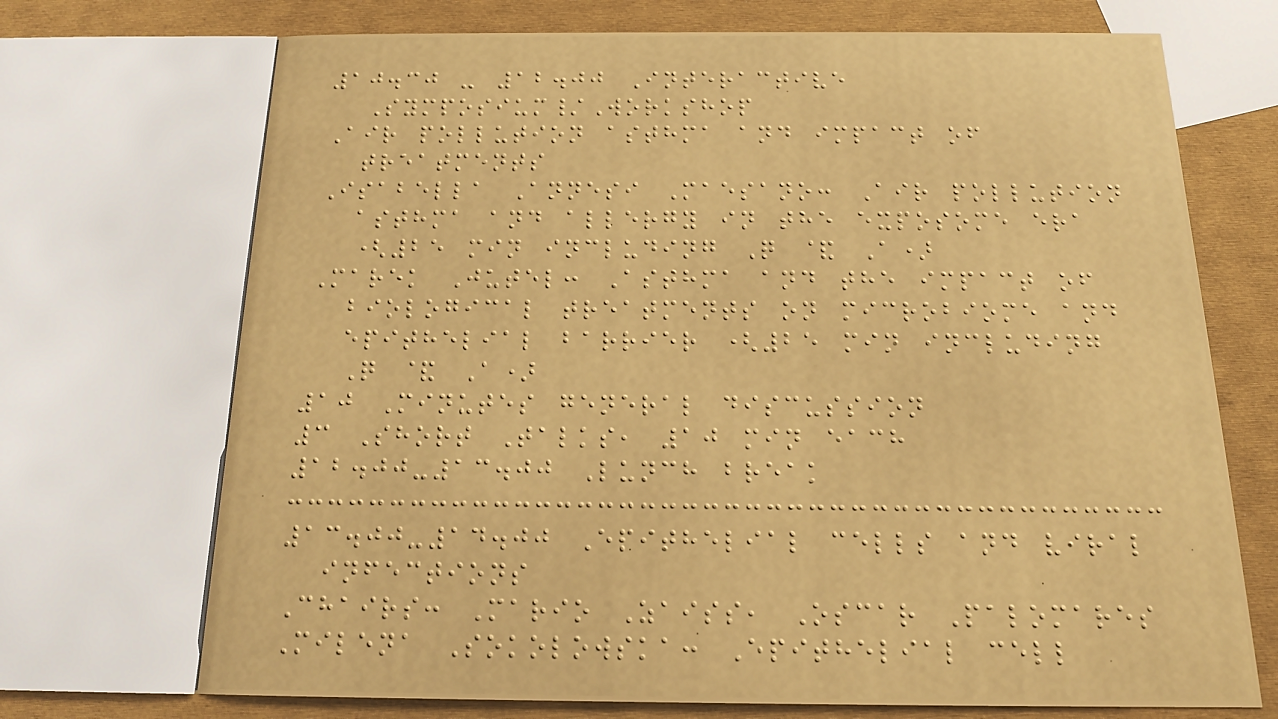10.30 - 12.00 Interactive
Symposium/Workshop
Air pollution asthma and impact of
treatments
Isabella Annesi Maesano: Air pollution
asthma and allergy in the exposome era
(25 min including Q & A)
Marek Jutel: Asthma and the impact of
biological treatments on microbiome and
epithelial barrier (25 min including
Q & A)
10 Minutes general discussion
3 Short Talks, 10 min each
12.00-13.00 Lunch break
13.00-14.00 Epithelial cells and viral
infections
Chairs: Mario Zaiss, Oscar Palomares
Milena Sokolowska: Epithelial cell
